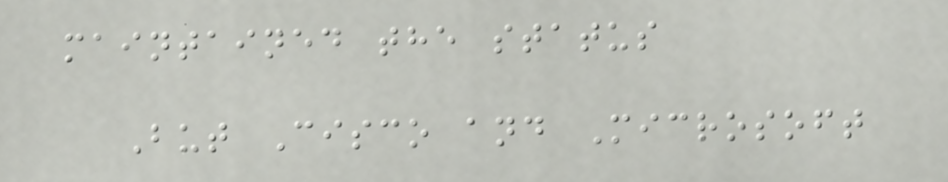maintained the status
But Cisco and Microsoft
